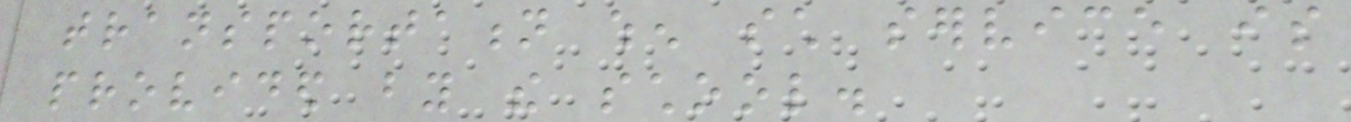transportation when such service is
provided by the school.
